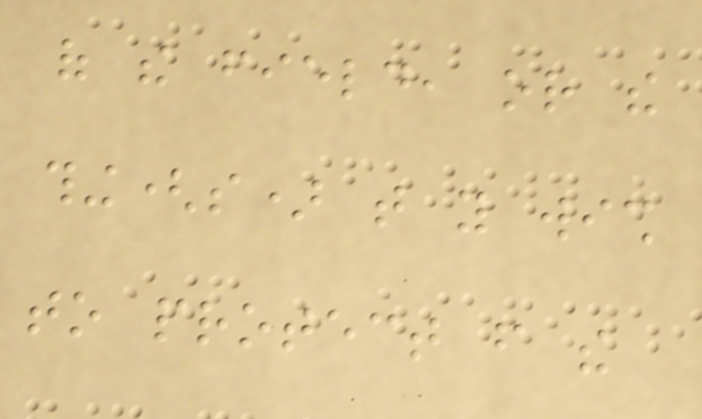of the field, or the
thing(s) that you wish
to protect from the
